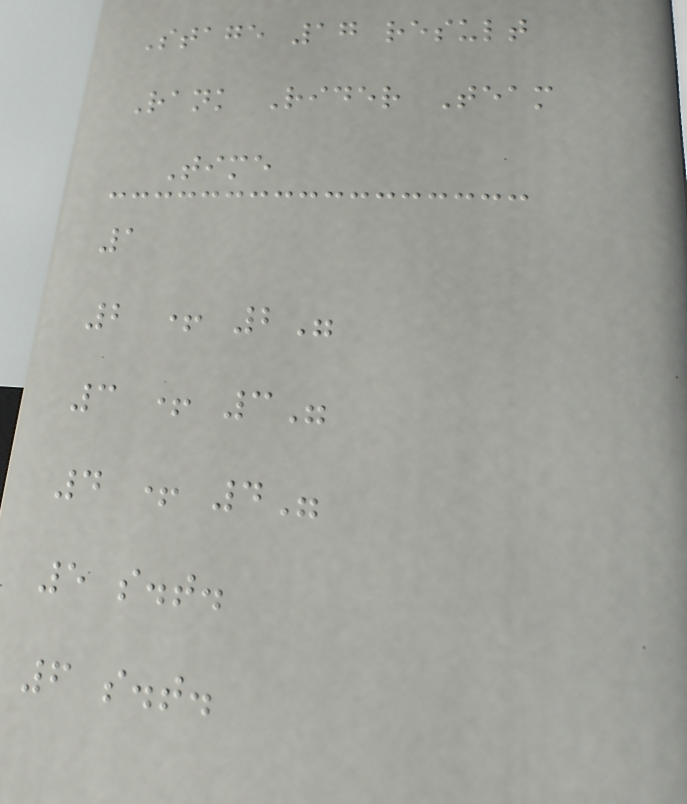Stage 17 result
Rank Rider Team
Time
1
2 + 2"
3 + 3"
4 + 4"
5 s.t.
6 s.t.
